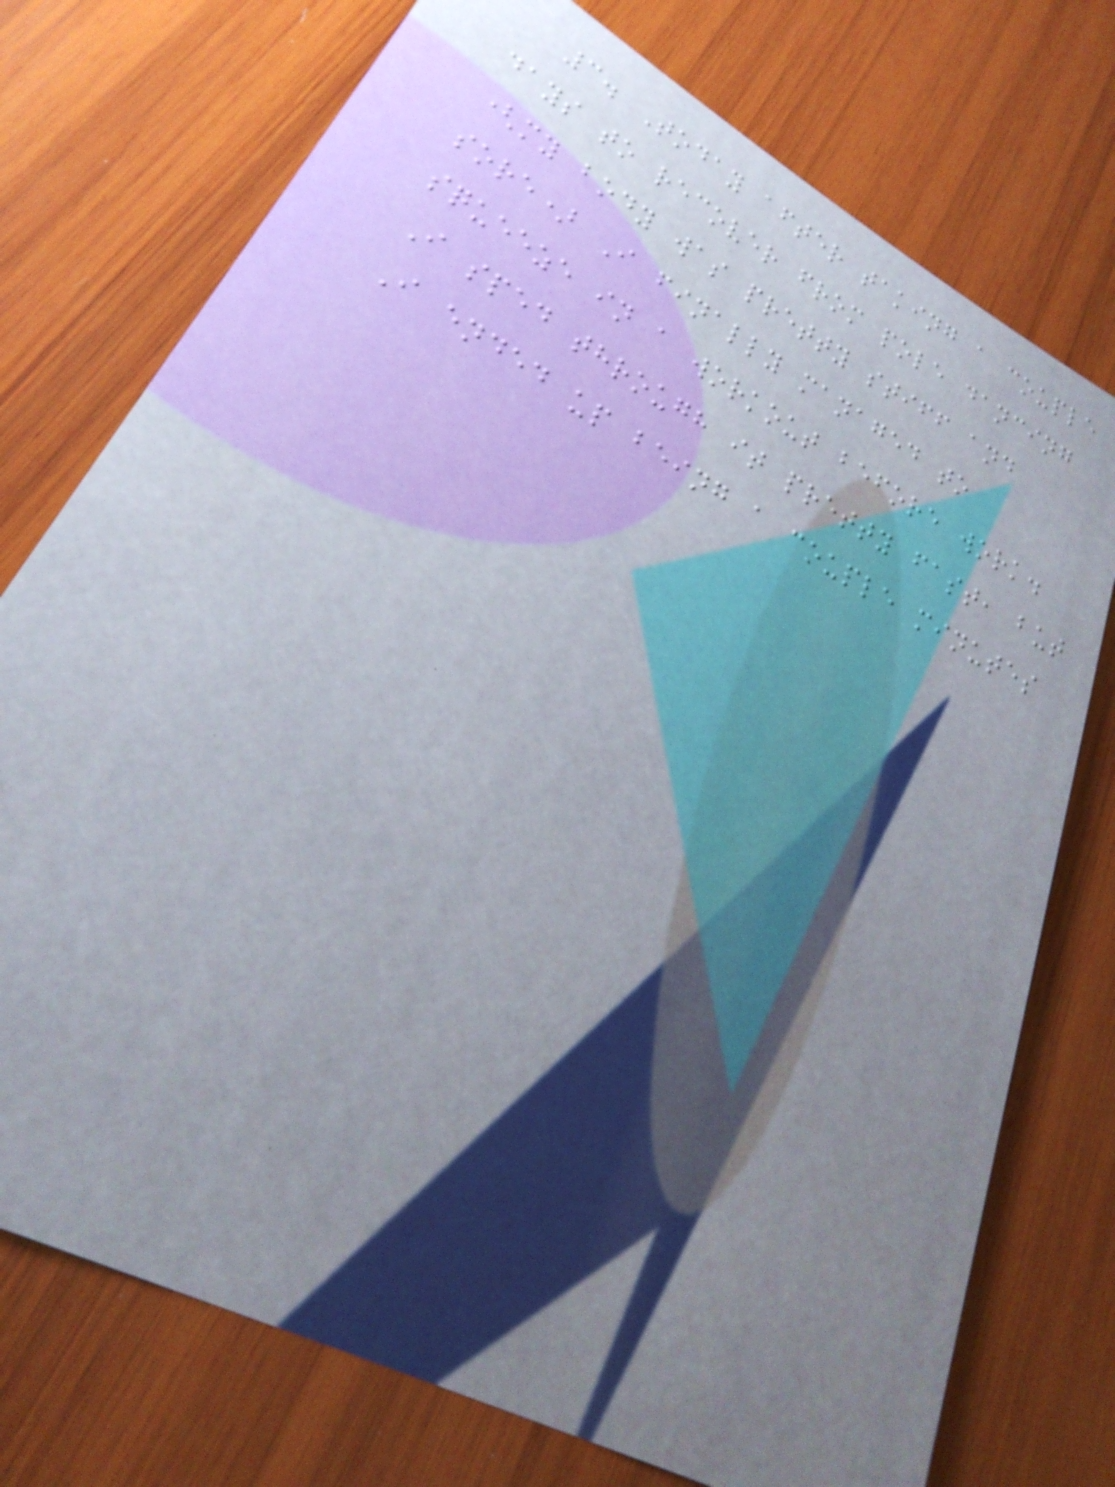3. Today after taking a couple
days to recover from pole dancing
(my body was pretty stiff and
sore) I finally managed to
squeeze in a workout before work.
I sped through it pretty fast, but
I ended up being a couple minutes
